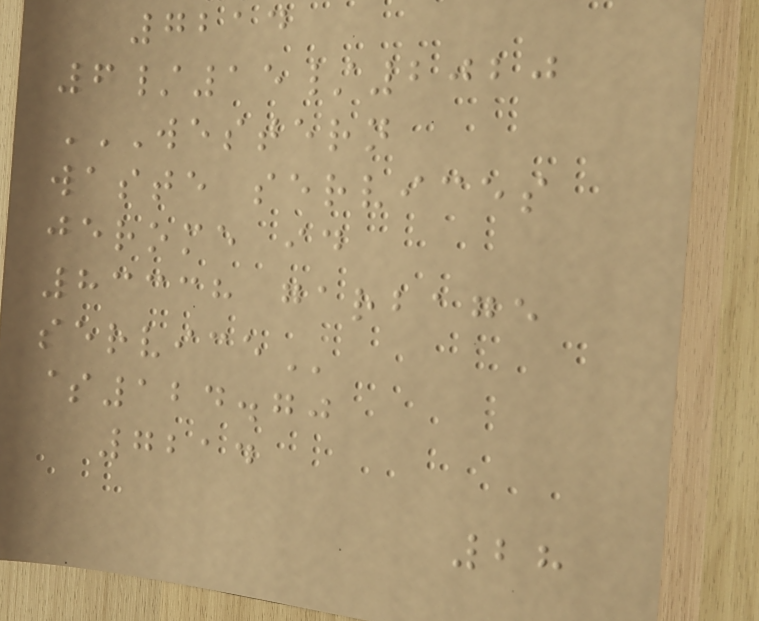7214
6/15/2020
WESTERN
WASTE SERVICES
JEROME ID
83338 GARBAGE
SERVICE
$124.70
7214
28
